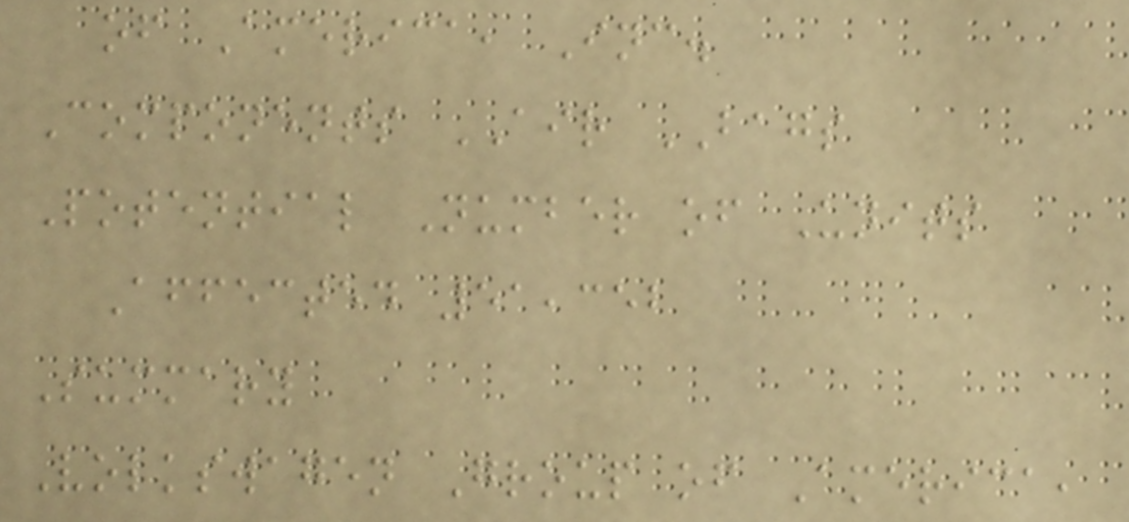of America, Inc.
Components AIR BAGS
Potential Number of Units
Affected 51,352
Summary
Volkswagen Group of America,
